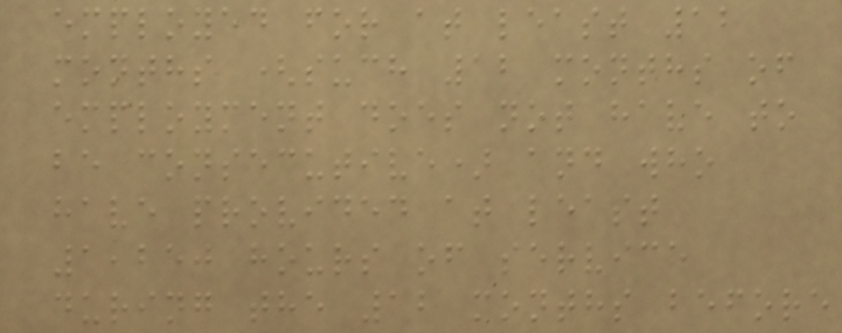employed for at least 12
months (such 12 months of
employment does not have to
be consecutive) and who
have provided at least
1,250 hours of service
during the 12 months before
